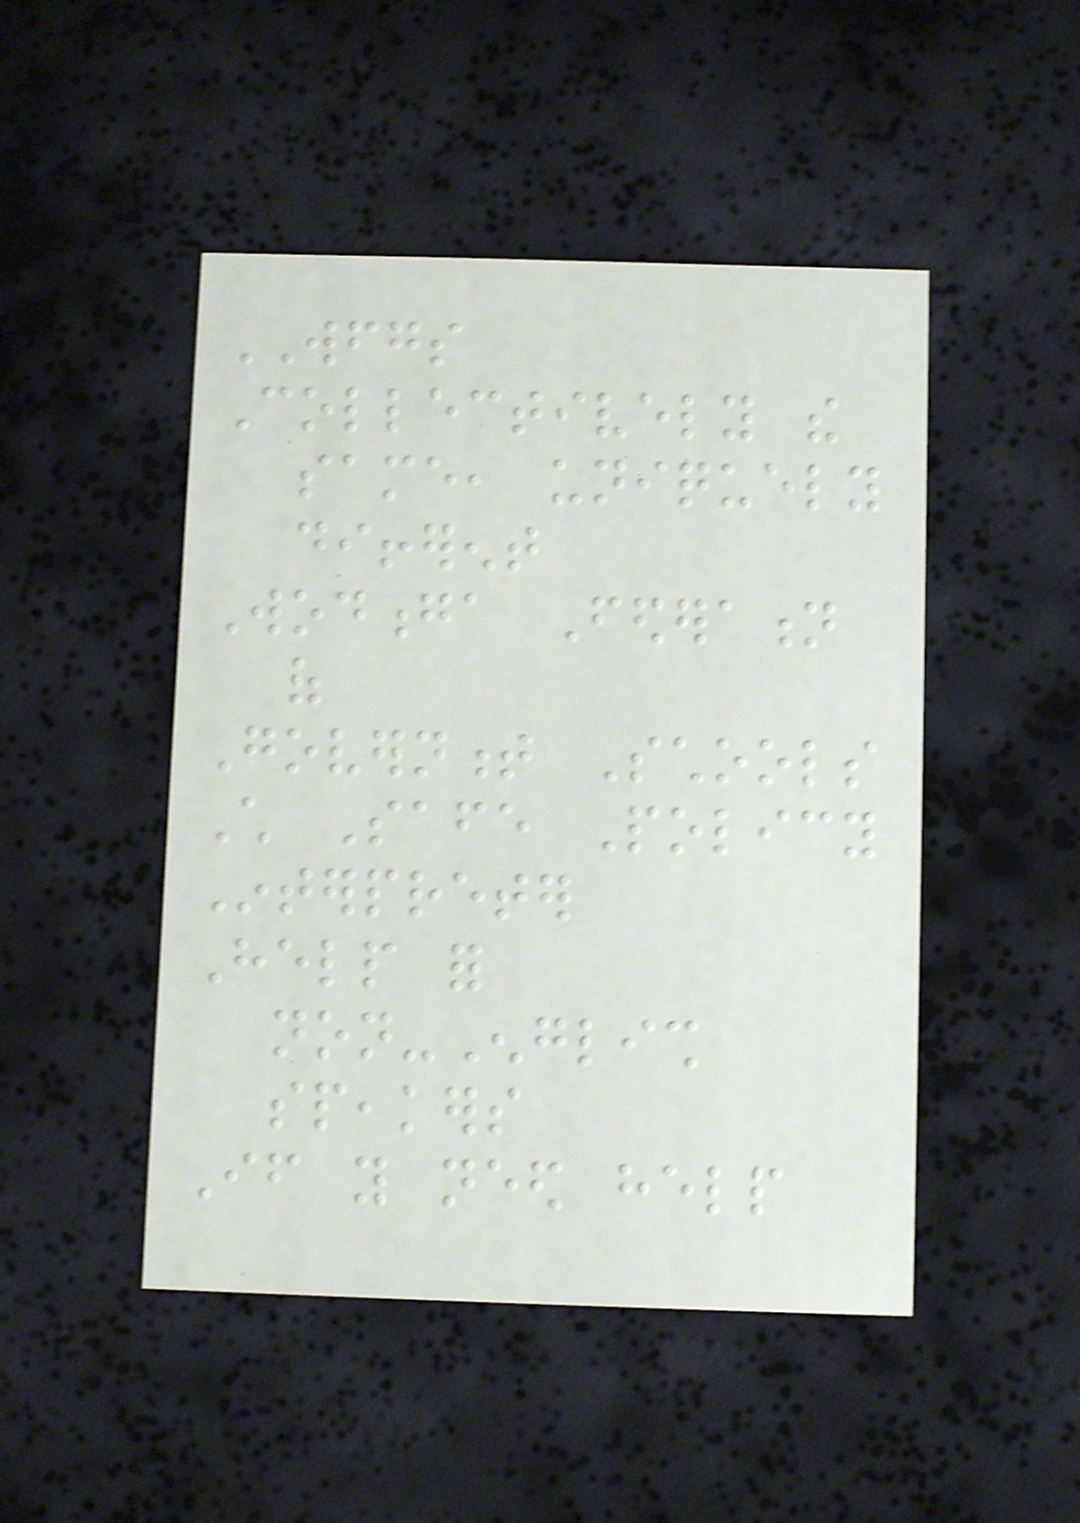WFGS
Collectively the
same, uniquely
different
Wodonga Federation
of
Government Schools
Child Safe Policy
Interpreter
Help for
non-English
speakers
If you need help
